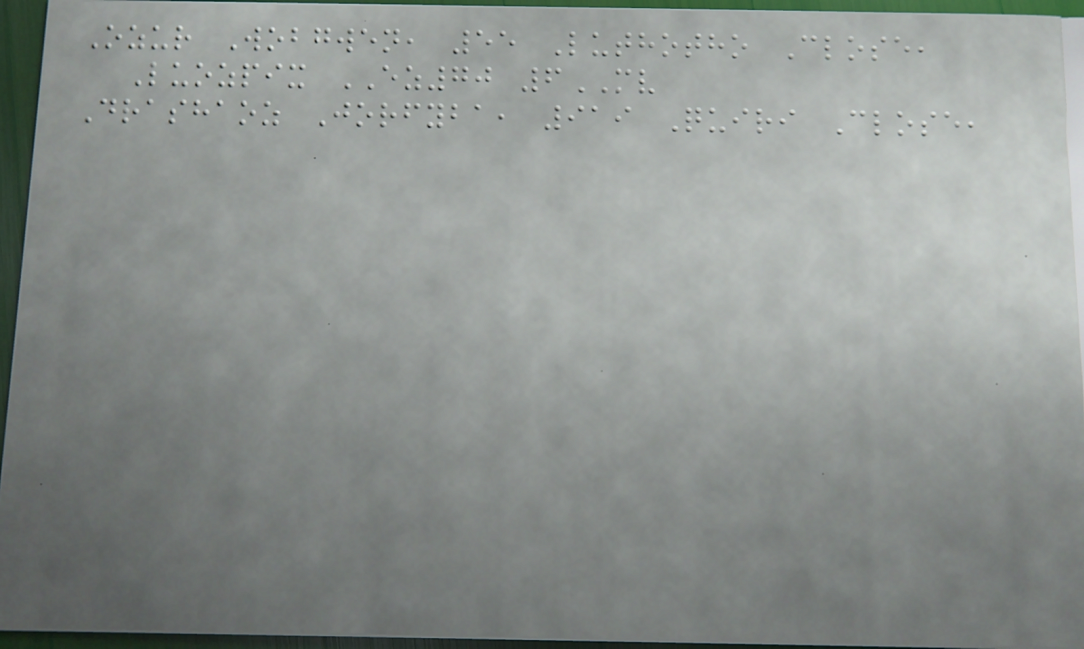Ozur Wobgwen, 55 Luthotho Close,
Luozpix EZ70 6MV
Drashaoz Jorfyba, 919 Quiri Close,
